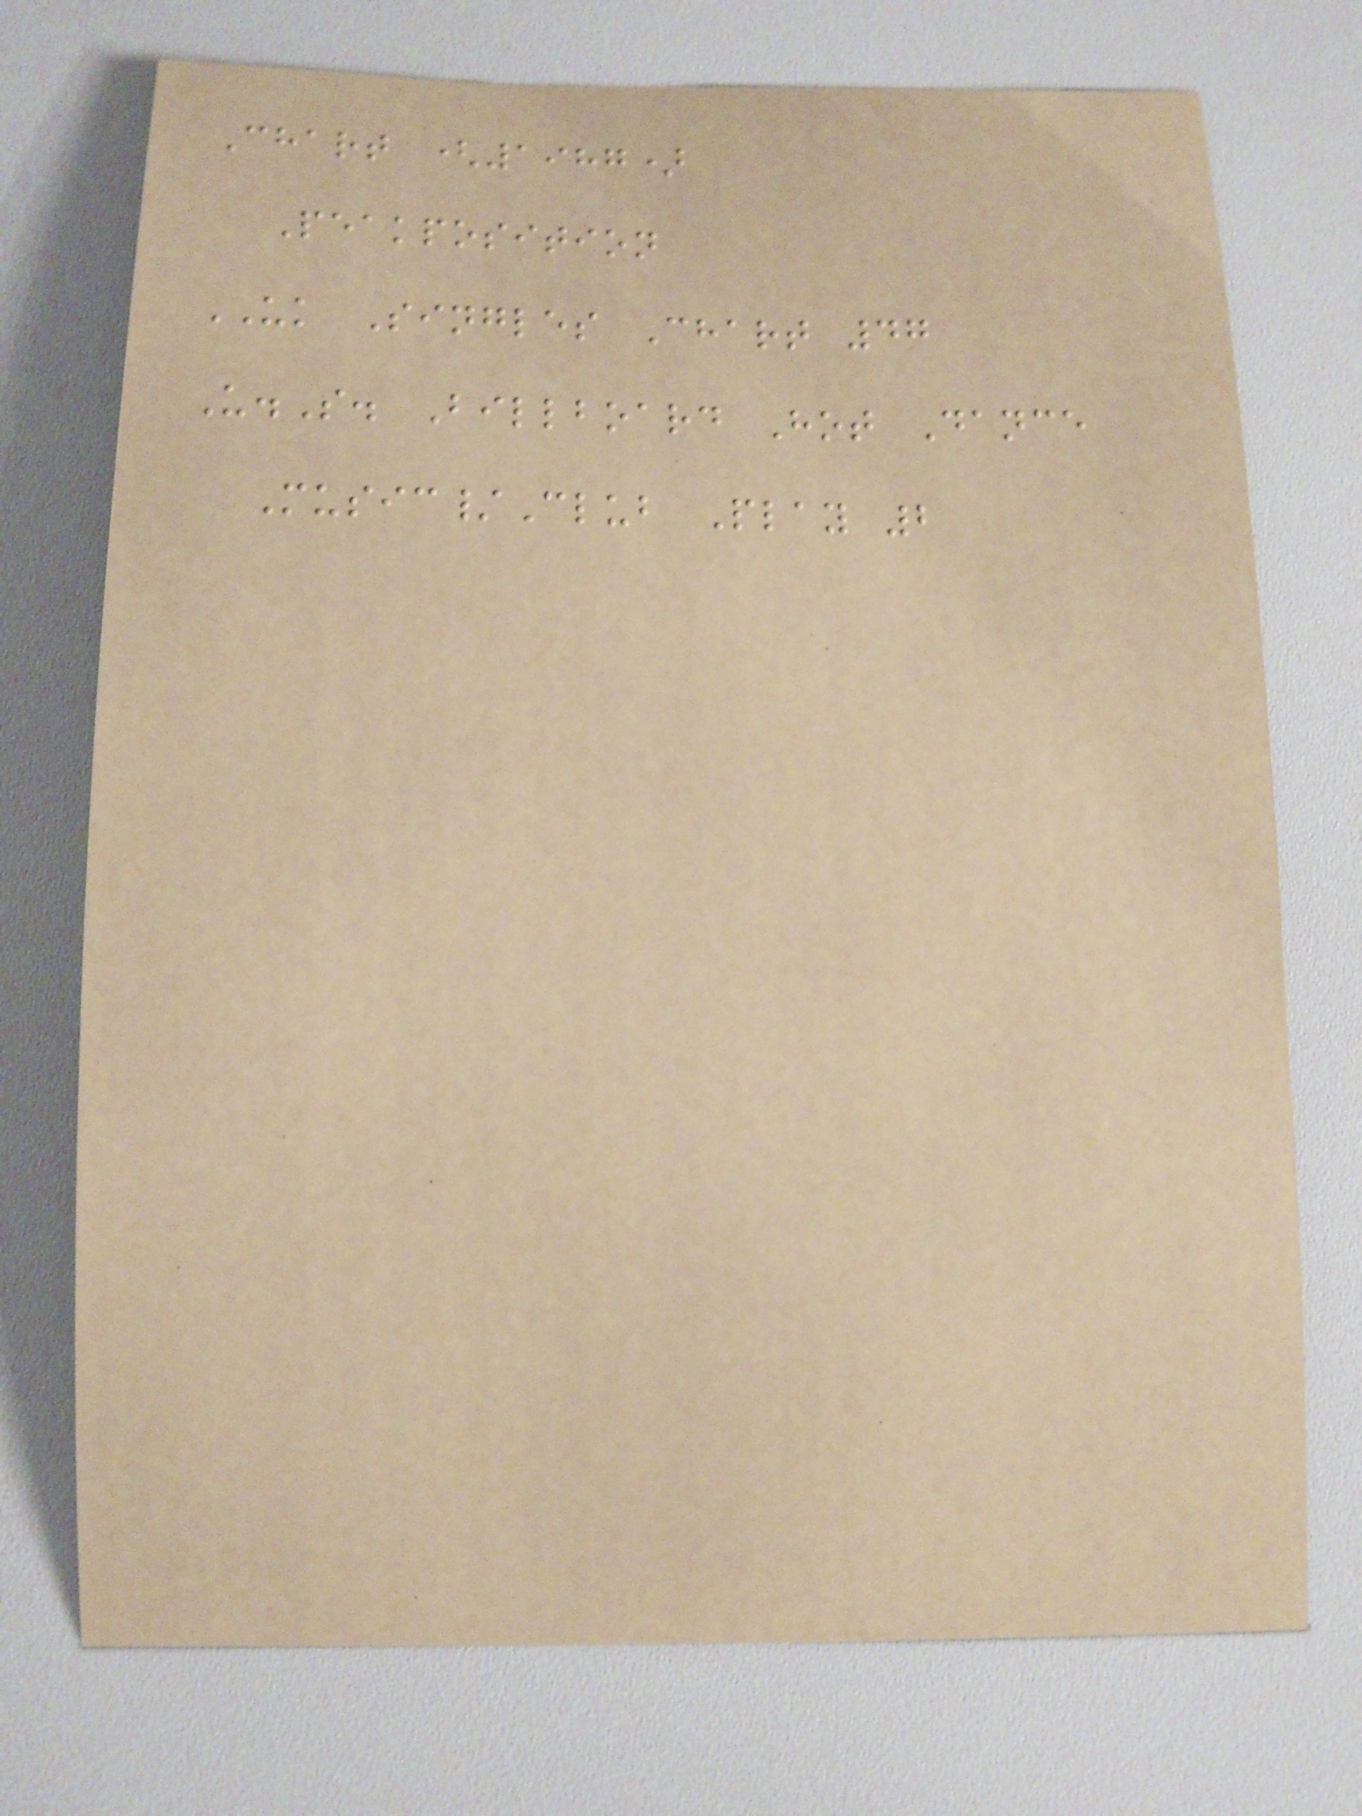Chart (1987)
Peakposition
UK Singles Chart 47
U.S. Billboard Hot Dance
Music/Club Play 2
